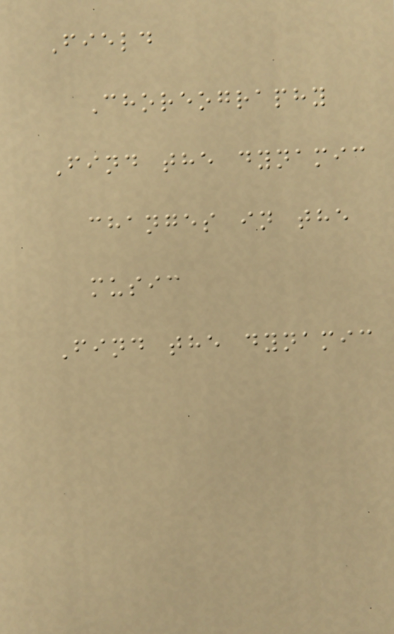Field
Choreography
Find the dynamic
changes in the
music
Find the dynamic
